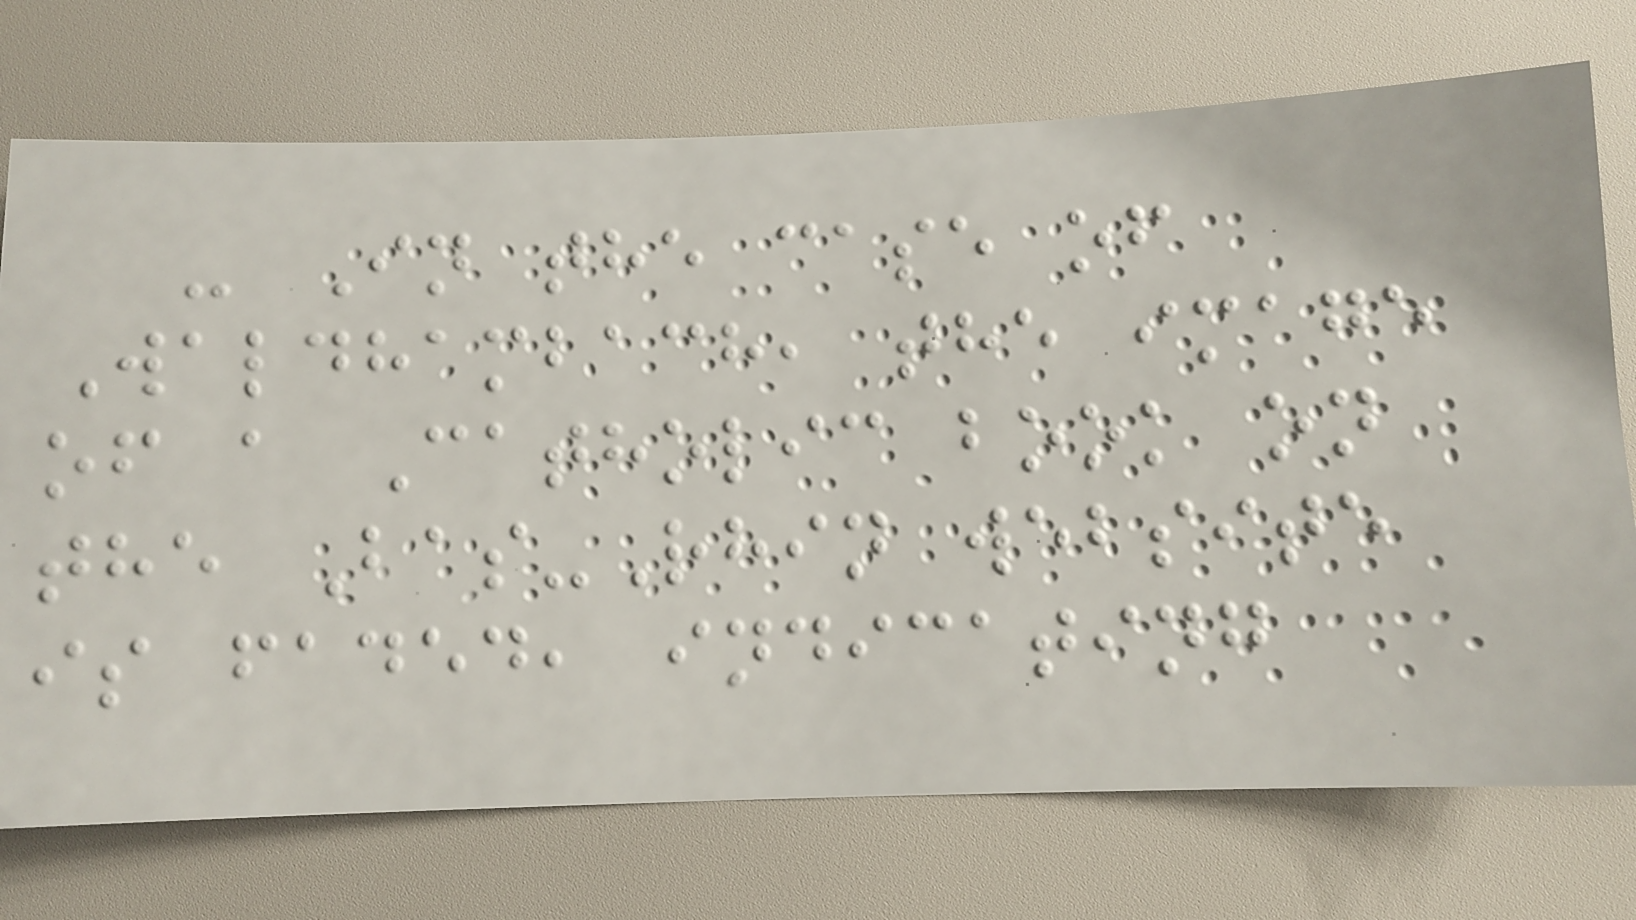- In the case of
Waldhambach, the image
of a Catholic book on
the Bas-Rhin website
is faded, indicating
